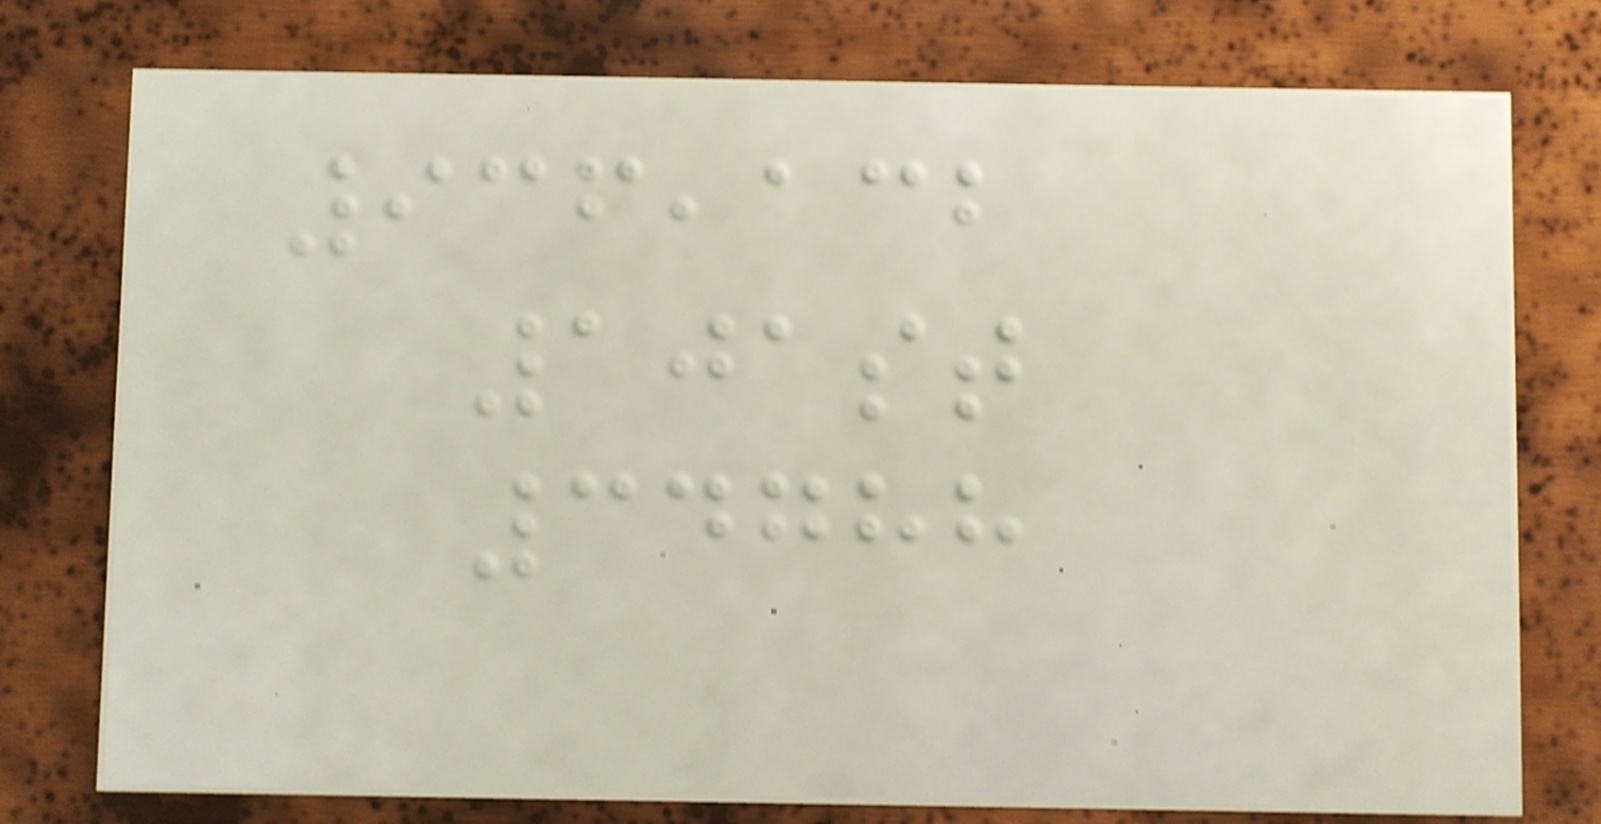936,132
101st
34788
